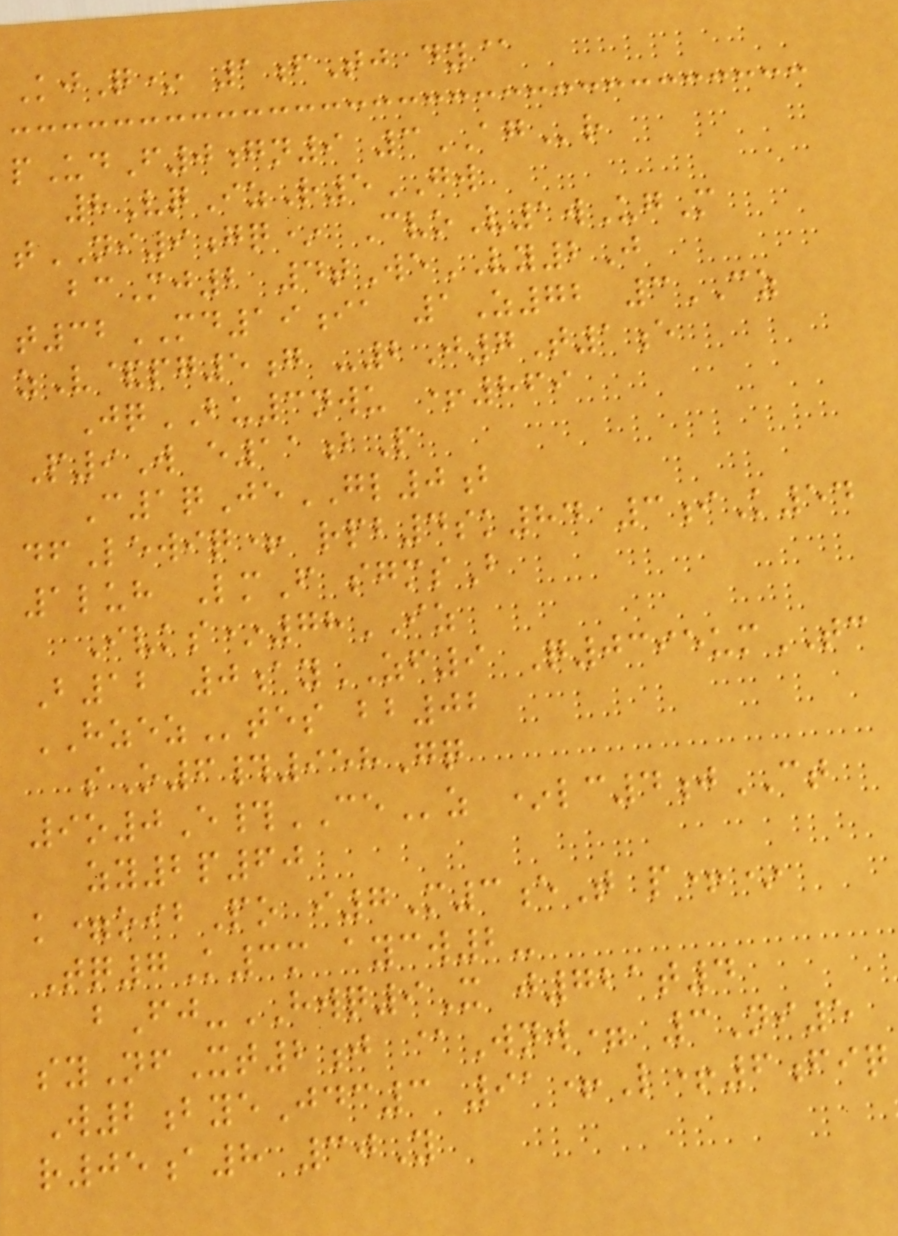KjQ* 1fTj dy@
pUdF0gn9 3AGr
8VqIzR5GW
tNI9gq* CvoV1wUgM
bcMj2 4tWeVY2J
t32MD19ia 1Z72 3CZ
zV&pg5g -2J7T1e
JqBU3nwu +869
P9W e11bP
C1qJeGL0b
dfLewiq+ rpb4sk84 3iK54
1luh LmF sgmsB
Ivks*78IZ
B12 0ayZF9 Q0395umTC
HZEZtes bb02
sO6#958Gq
9o0E#CEz *lc4jCT
zy2p60
k=oibPo i7M3eT p+*
Tq7K3m aycw2-
bFj-HWQ9X j721t4
syNfXt2j @Wnw= 3Ni5
W2byeJdc3 91+L+6fiq
r05a8 30Y
